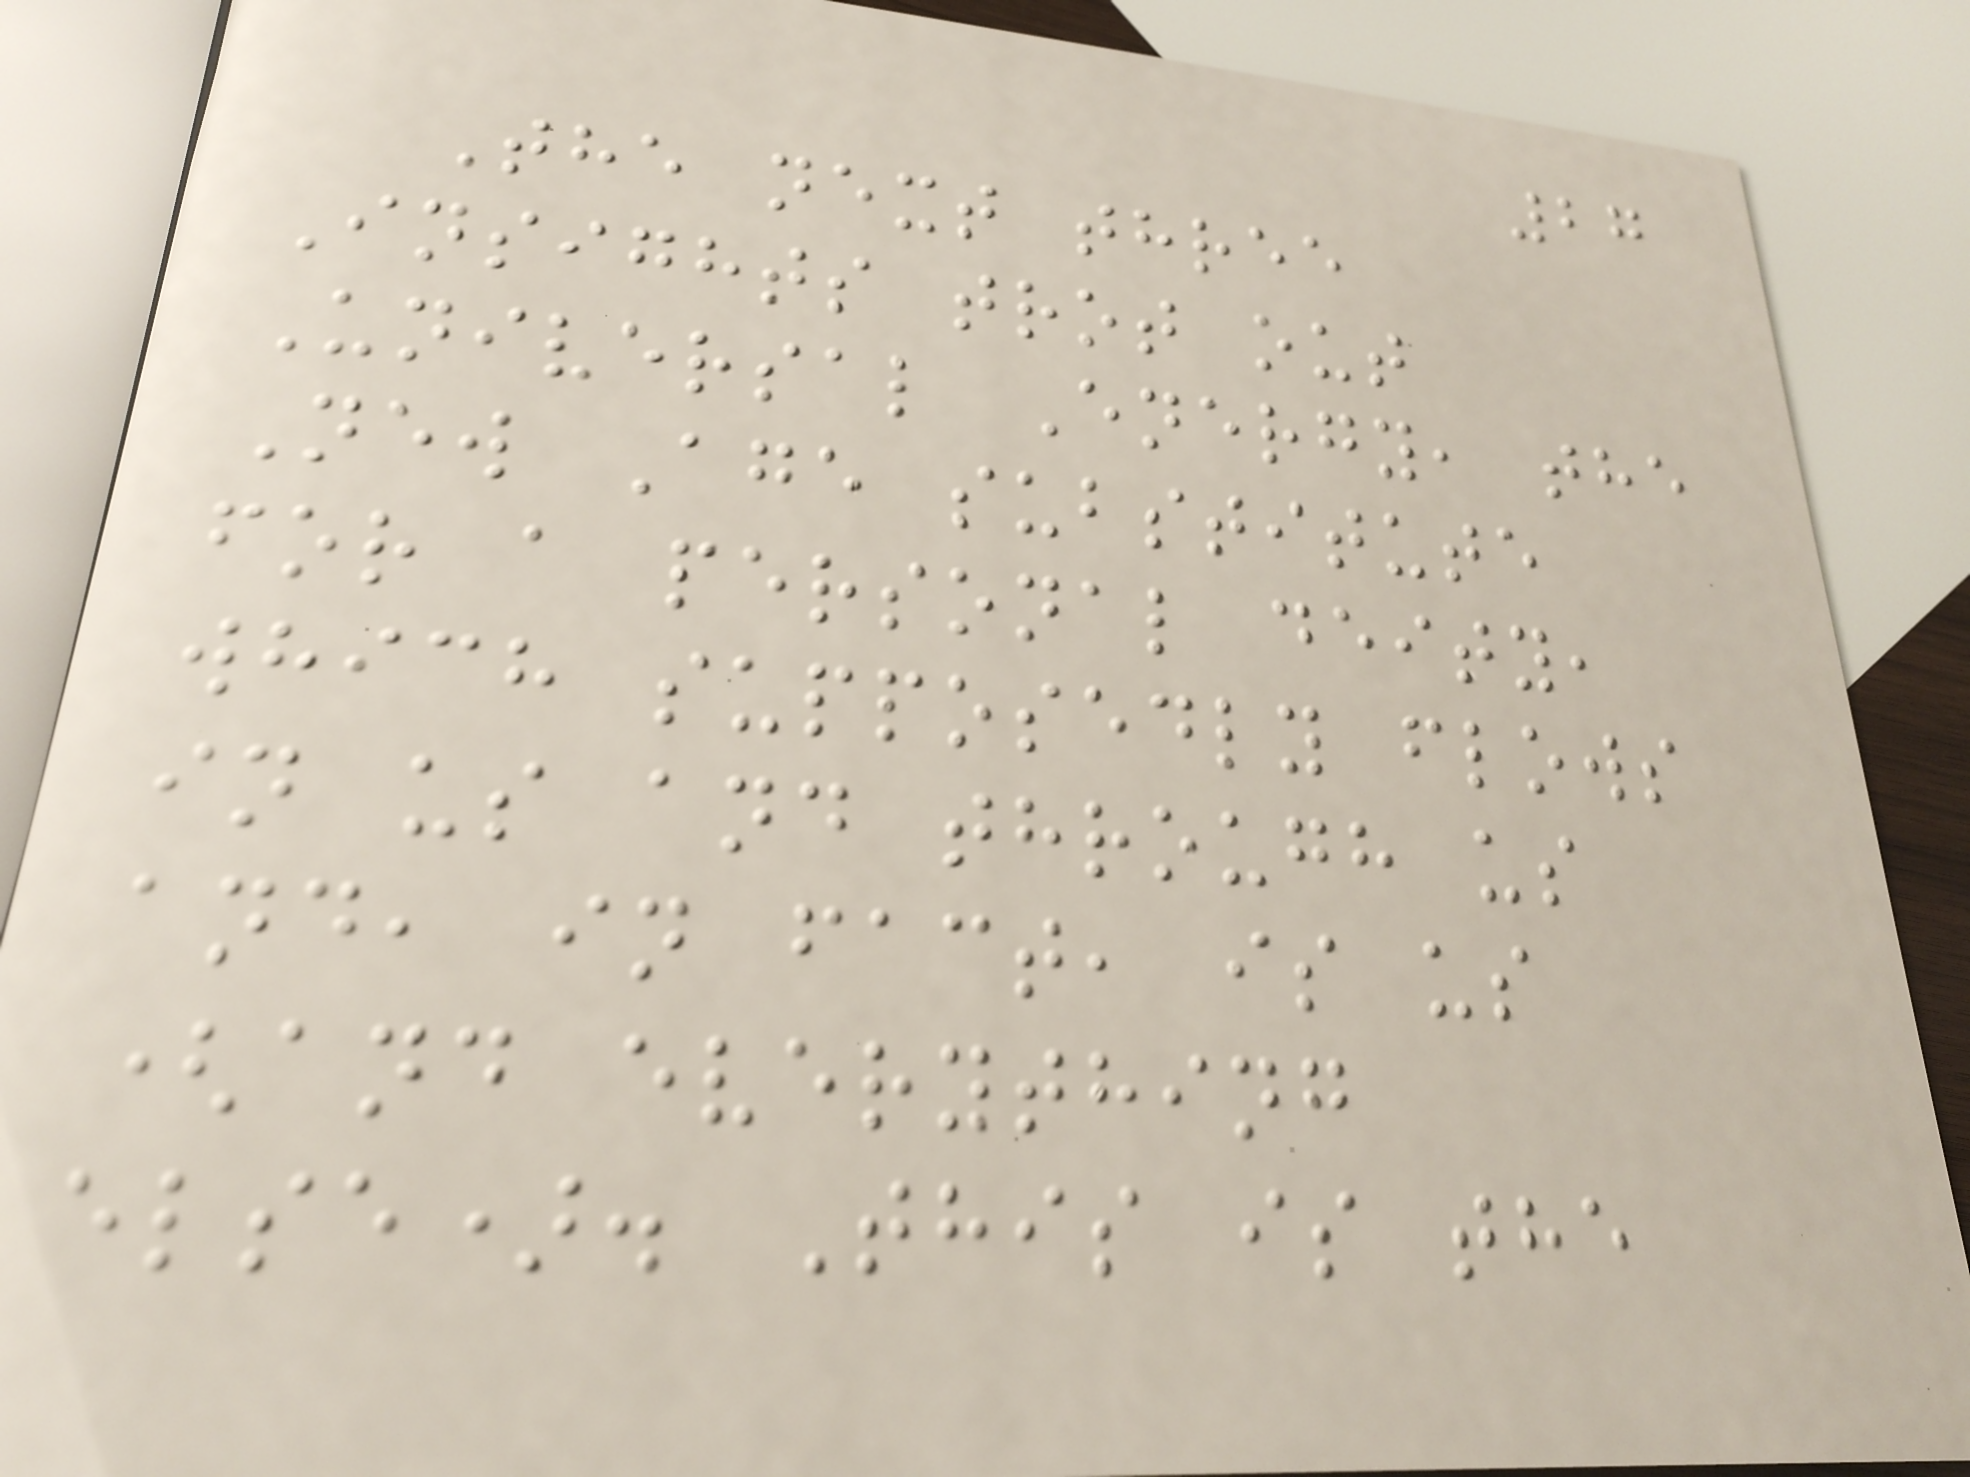27
The next three
Insights trot out
Universal Energy, the
New Age substitute
for a personal deity,
which supposedly flows
in us and through us
and, in fact, is us
(and everything
else). This is the
